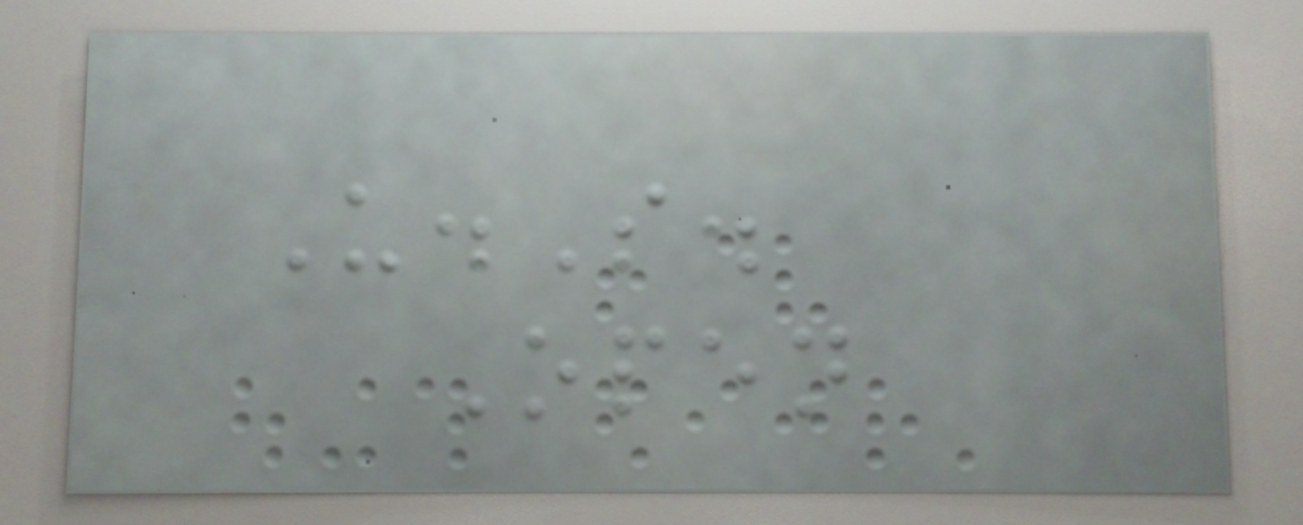U.S.
Open
